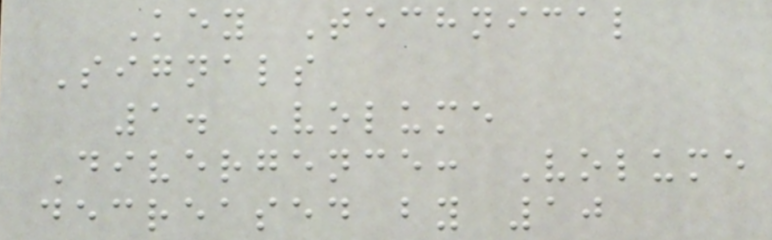Key Technical
Signals
1. Volume
Divergence: Volume
decreased by 10
